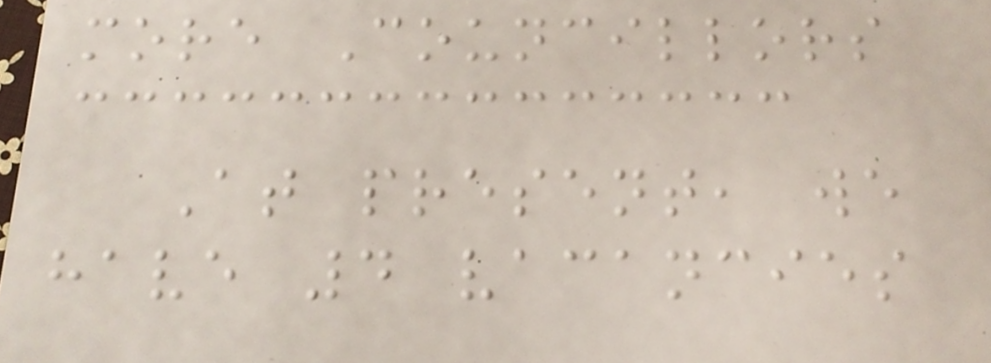more Councillors
At present, we
have 4 vacancies
